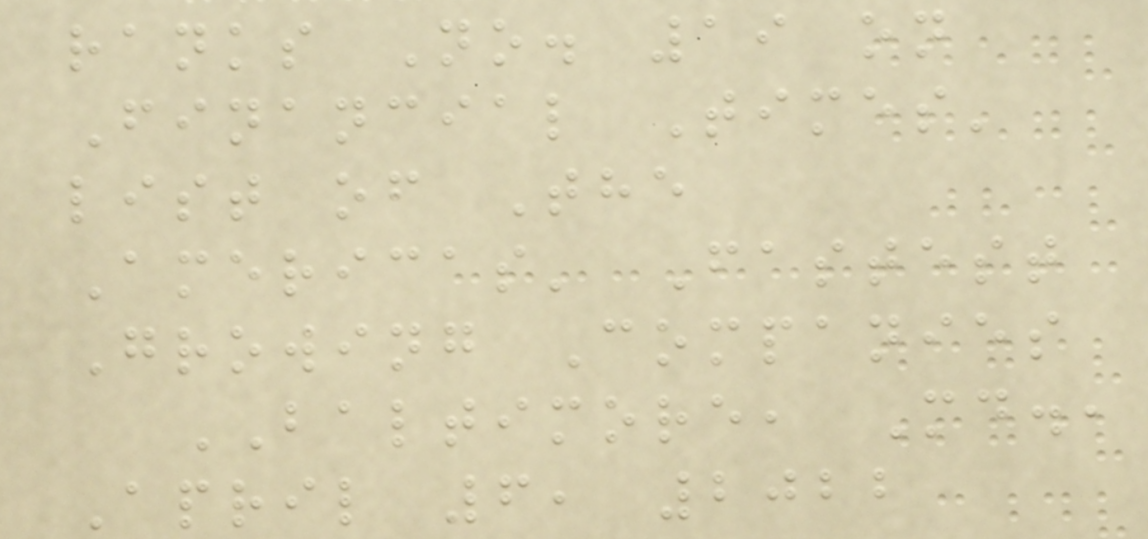ranks No. 19 on
Financial Times'
list of The
Americas' Fastest
Growing Companies
BALTIMORE, Md.,
April 6, 2022
